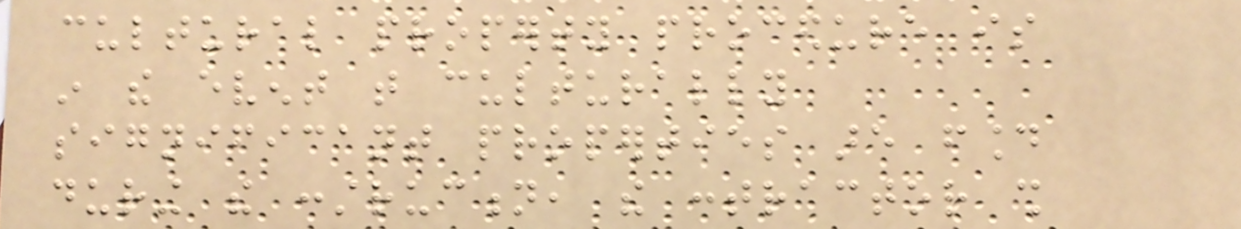cultural property procedure is
in the event that culturally
significant properties are found
during the construction, the contractor shall
